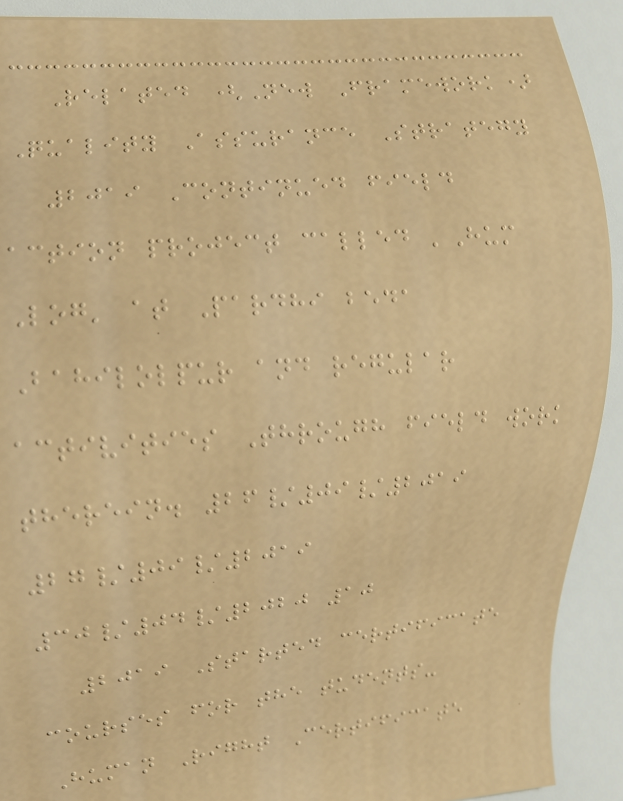Related (New Framework)
Quality Assurance Strategy
2019 Continued field
action project called 'Hum
Log' at Pardhi beda
Bahilolpur and regular
activities Through field work
therein. 26/09/2019
27/09/2019
30/04/2020 10
2019 Started certificate
courses for the tudents-
Human Right Certificate
